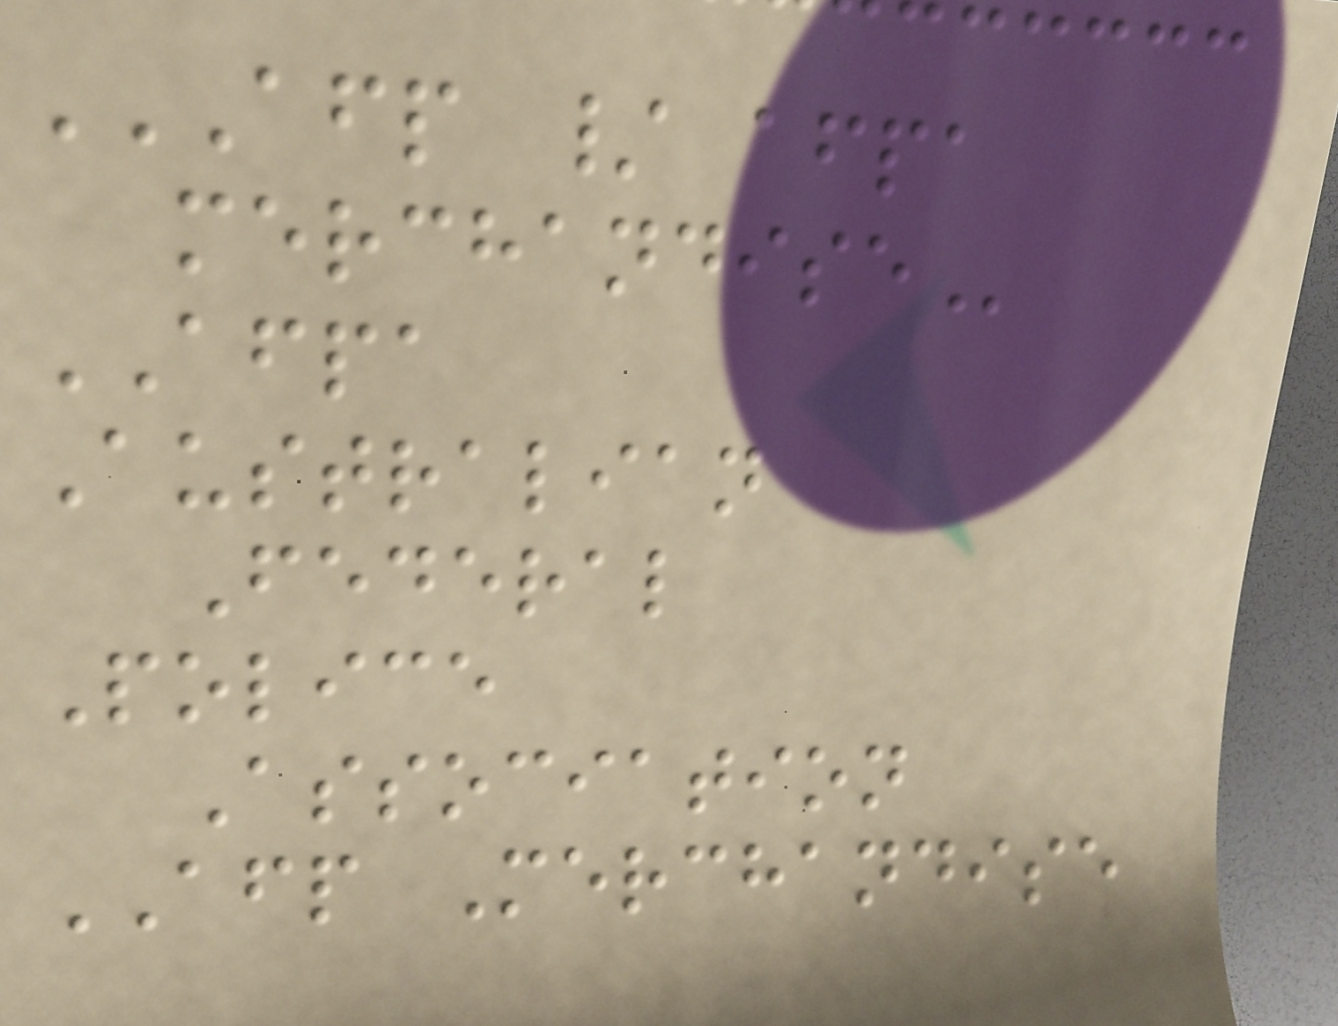AFP / AFPA
MERCHANDISE
AFPA
Australian
Federal
Police
Association
AFP Merchandise
